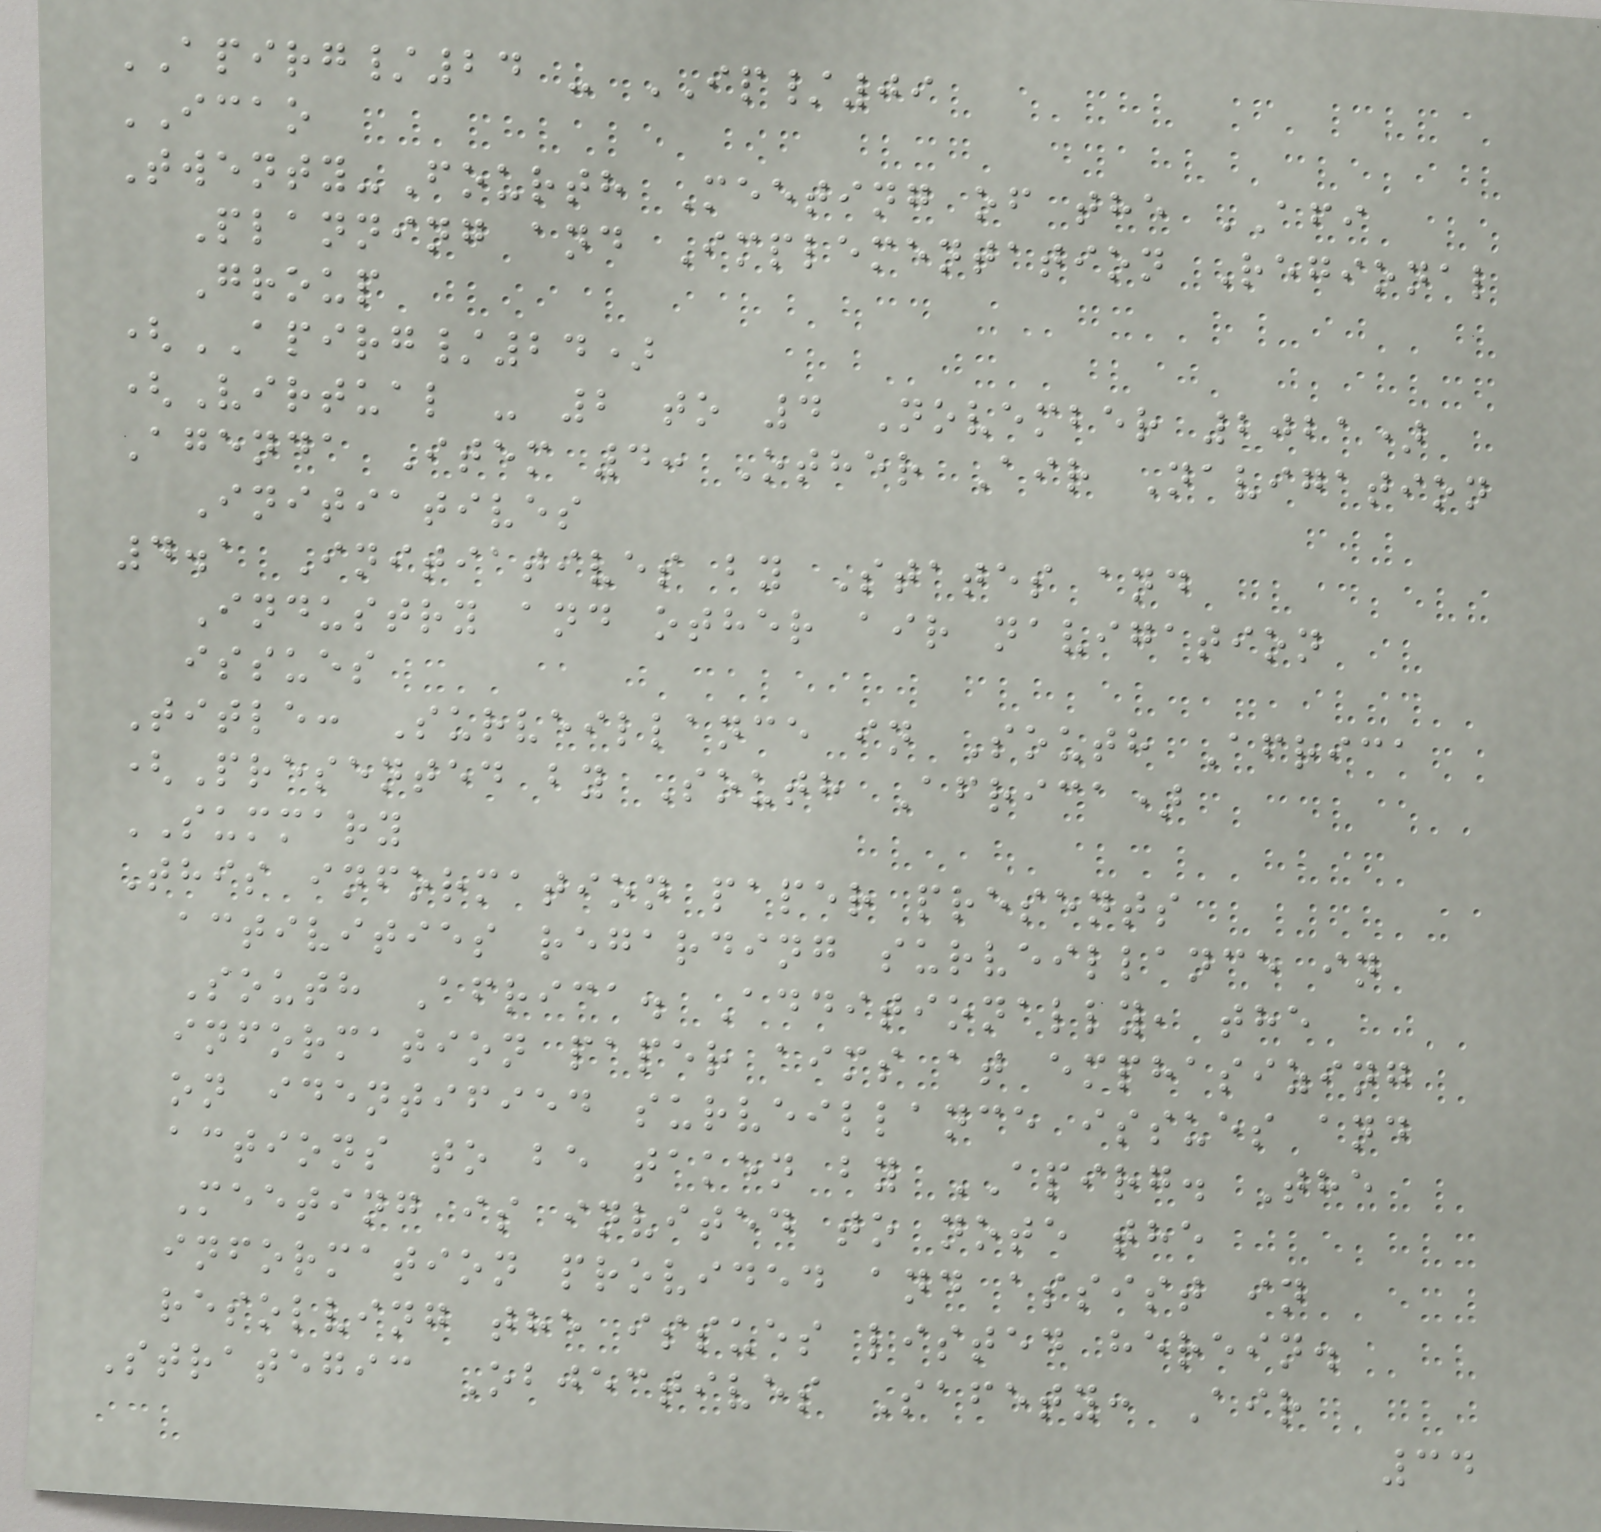APIRG/24 - IP/09
ICAO
Twenty-Fourth Meeting of the AFI
Planning and Implementation Regional
Group
(APIRG/24)
(Virtual - 2 to 4 November 2021)
Agenda Item 4: Other Air Navigation
Initiatives
4.1 Initiatives by States and
Industry and other air navigation
issues
Title: Surveillance in South Africa
(Presented by South Africa)
SUMMARY
This information paper presents
activities regarding surveillance in
South Africa. Additionally, the
information paper aims at emphasizing
on identified surveillance issues and
actions to be taken by APIRG. The
Meeting is invited to note the
information provided and assist in
resolving the issues listed herein.
Strategic Objectives Safety: Air
34
